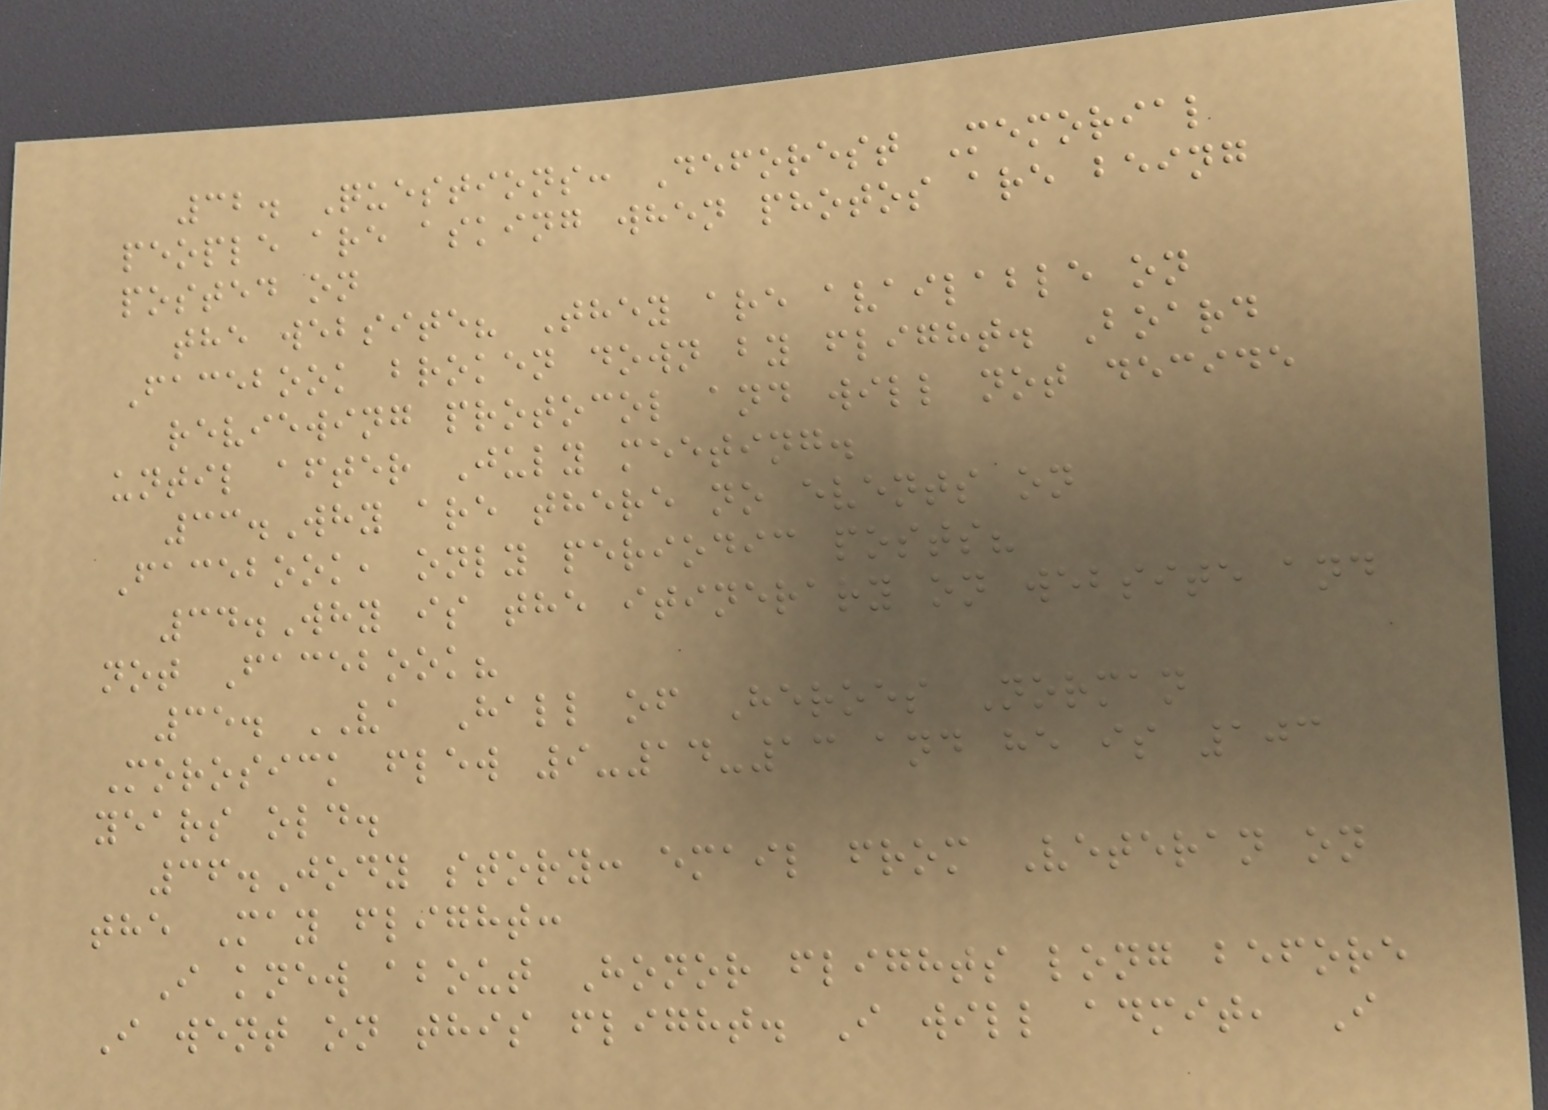32. Questions: Deforest Memorial
people are asking when photos are being
posted on
the website? They are available on
Facebook broken down by flight. Board
reviewing protocol and will not decide
until after July meeting.
33.Why are there no events on
Facebook, only periodic posts?
34.Why is the itinerary on website and
not Facebook?
35. VA Hall of Heroes Norman
Morosick flew 9-14-13 and he is 103
years old.
36.Jody story: email from Veteran on
the May flight:
I knew about Honor flights long before
I went on this flight. I will admit, I
